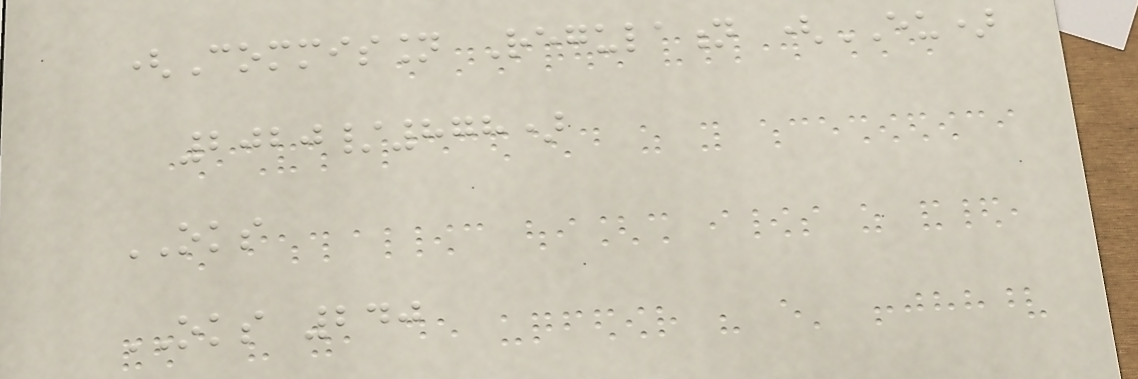(Commission Regulation (EU)
2020/878)
OKS
OKS 240
